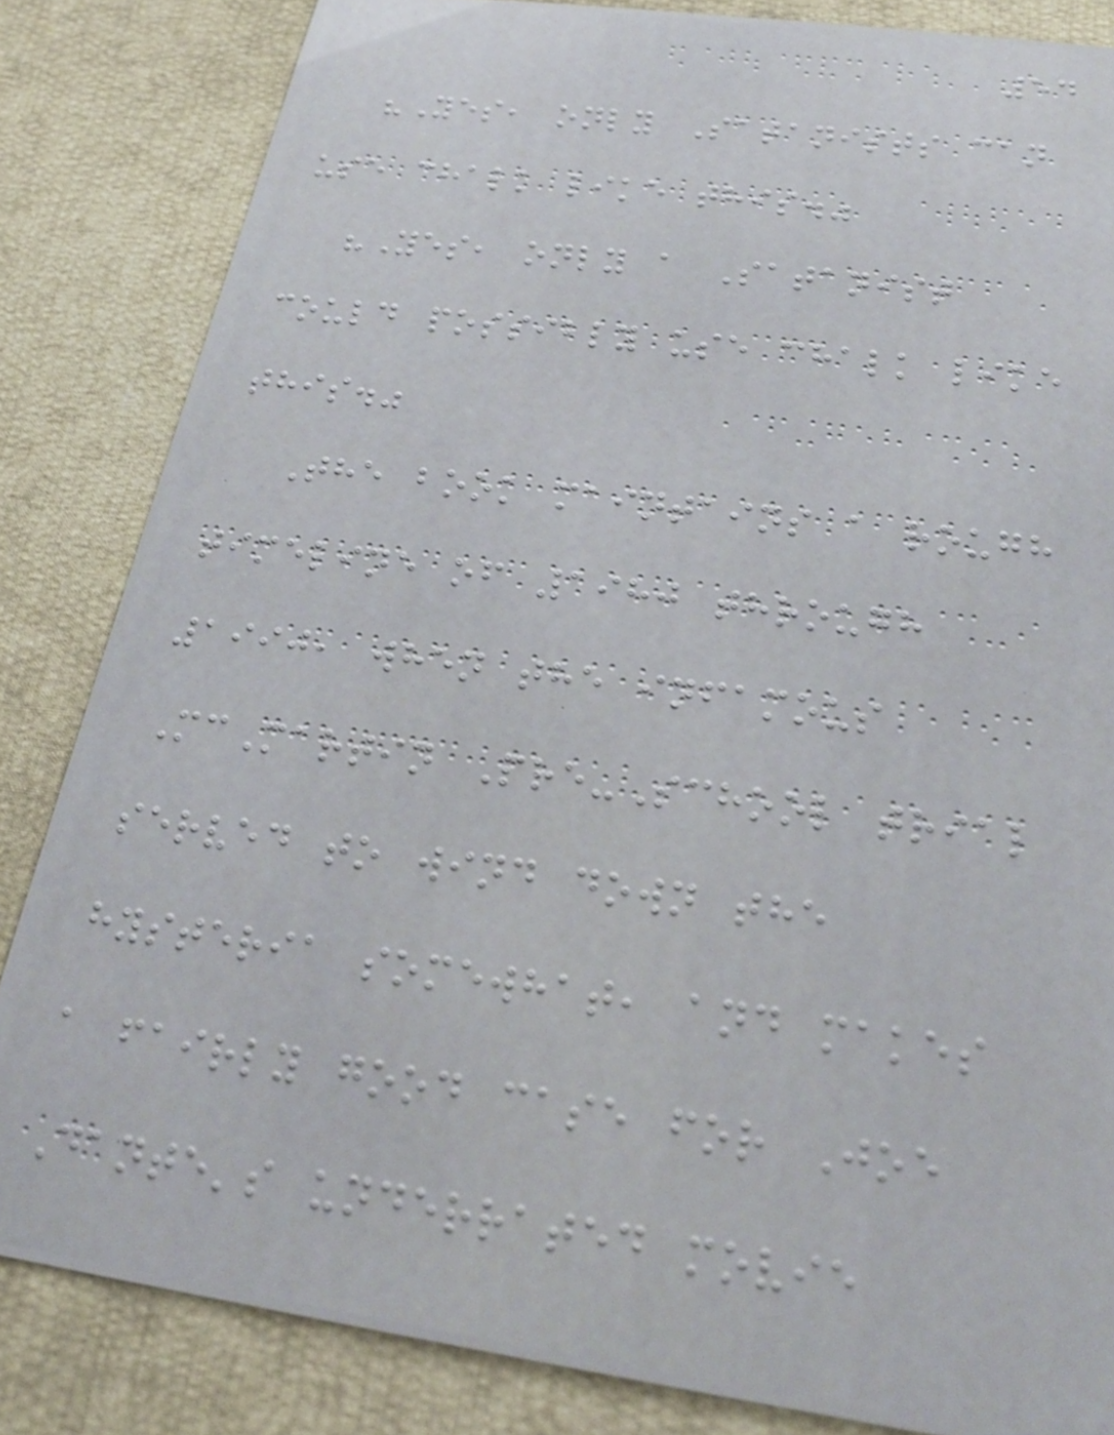54
"Yes, only Satanists can
use chalk like this."
"Yes, only a Satanist
could possibly use chalk like
this."
The book maintains a rough
timeline of 1980 through
1990, when the infamous
McMartin Pre-School trial
served to wind down the
hysteria somewhat, and makes
a fairly good case for Joe
Dante's underrated movie
